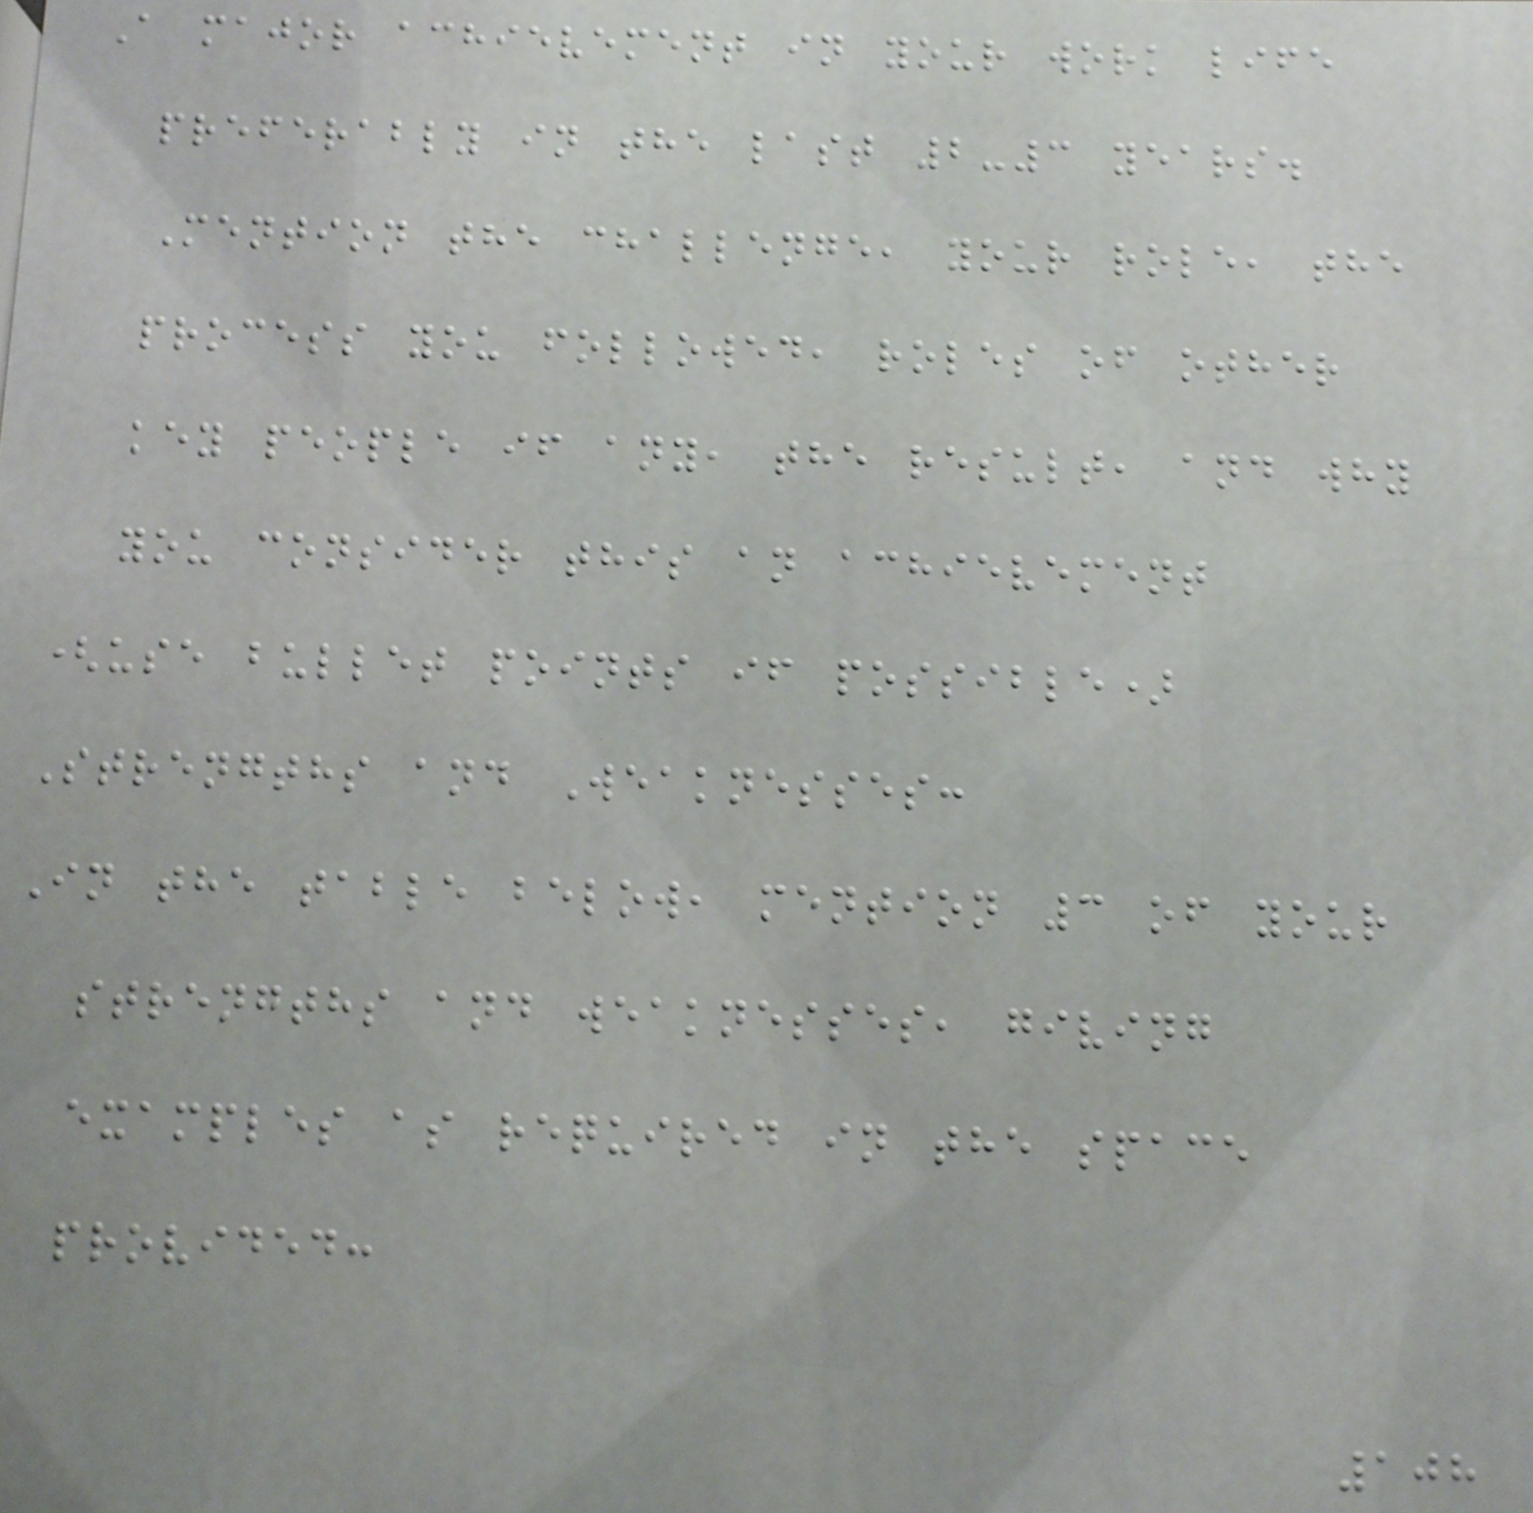A major achievement in your work life
preferably in the last 2-3 years.
Mention the challenge, your role, the
process you followed, roles of other
key people if any, the result, and why
you consider this an achievement
(use bullet points if possible)
Strengths and Weaknesses:
In the table below, mention 3 of your
strengths and weaknesses, giving
examples as required in the space
provided:
108
